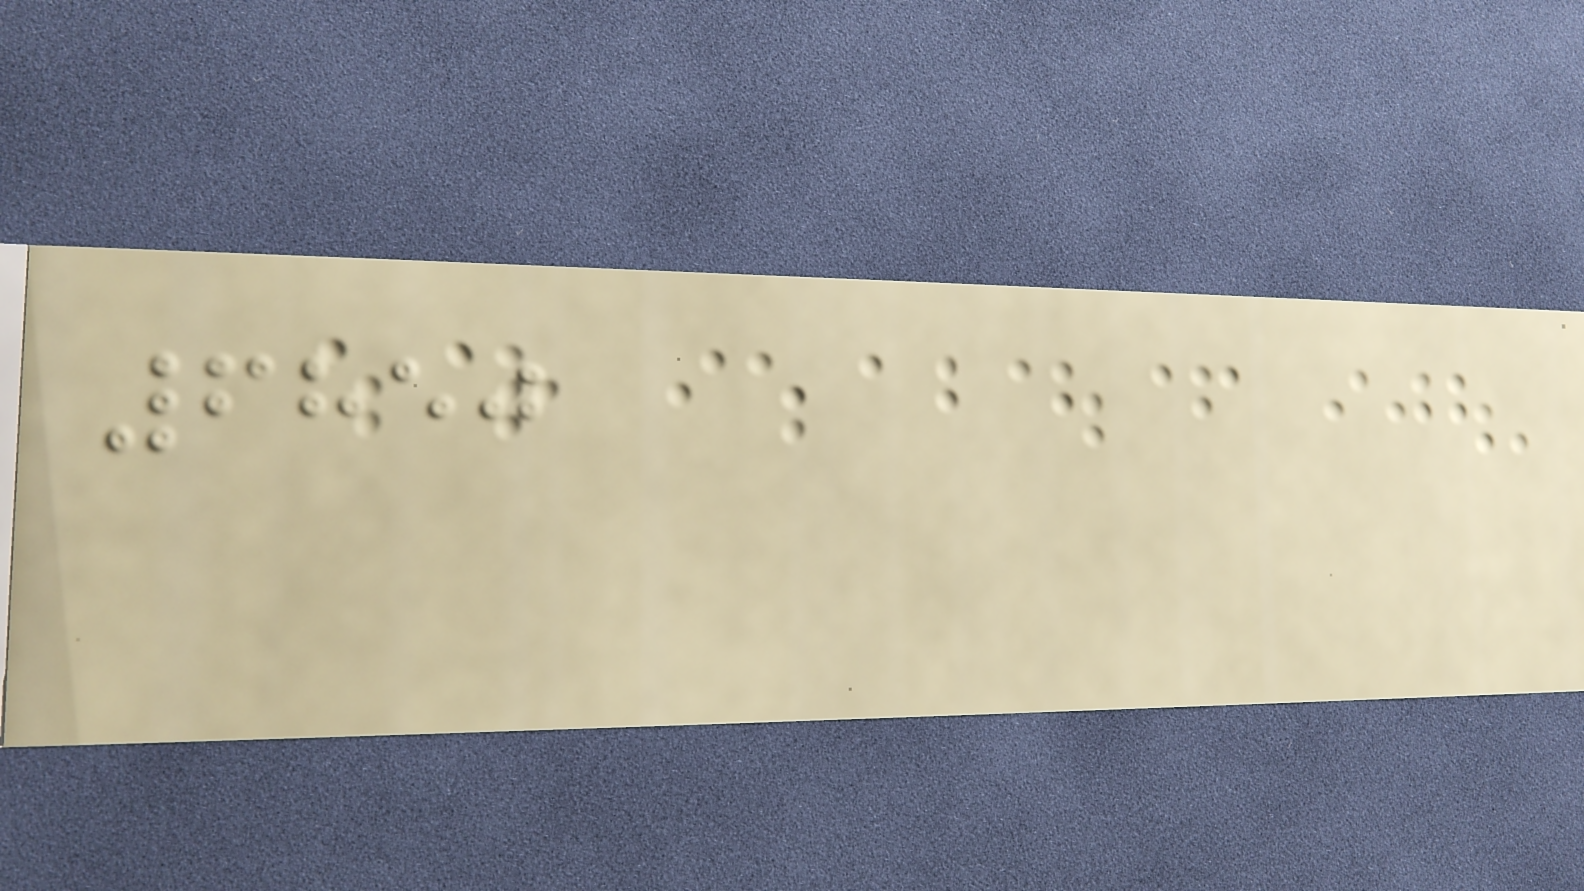6850
